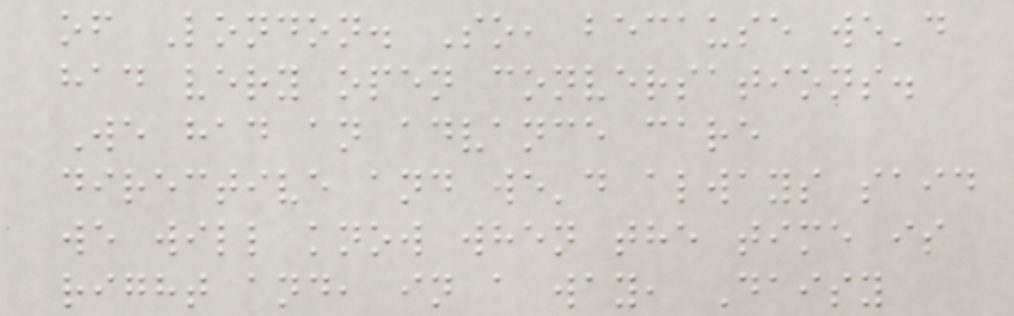of London. So, because we'd
had very open conversations.
We had an advance care
directive and we'd always said
we will know when the time is
right and, in a way, Daisy
